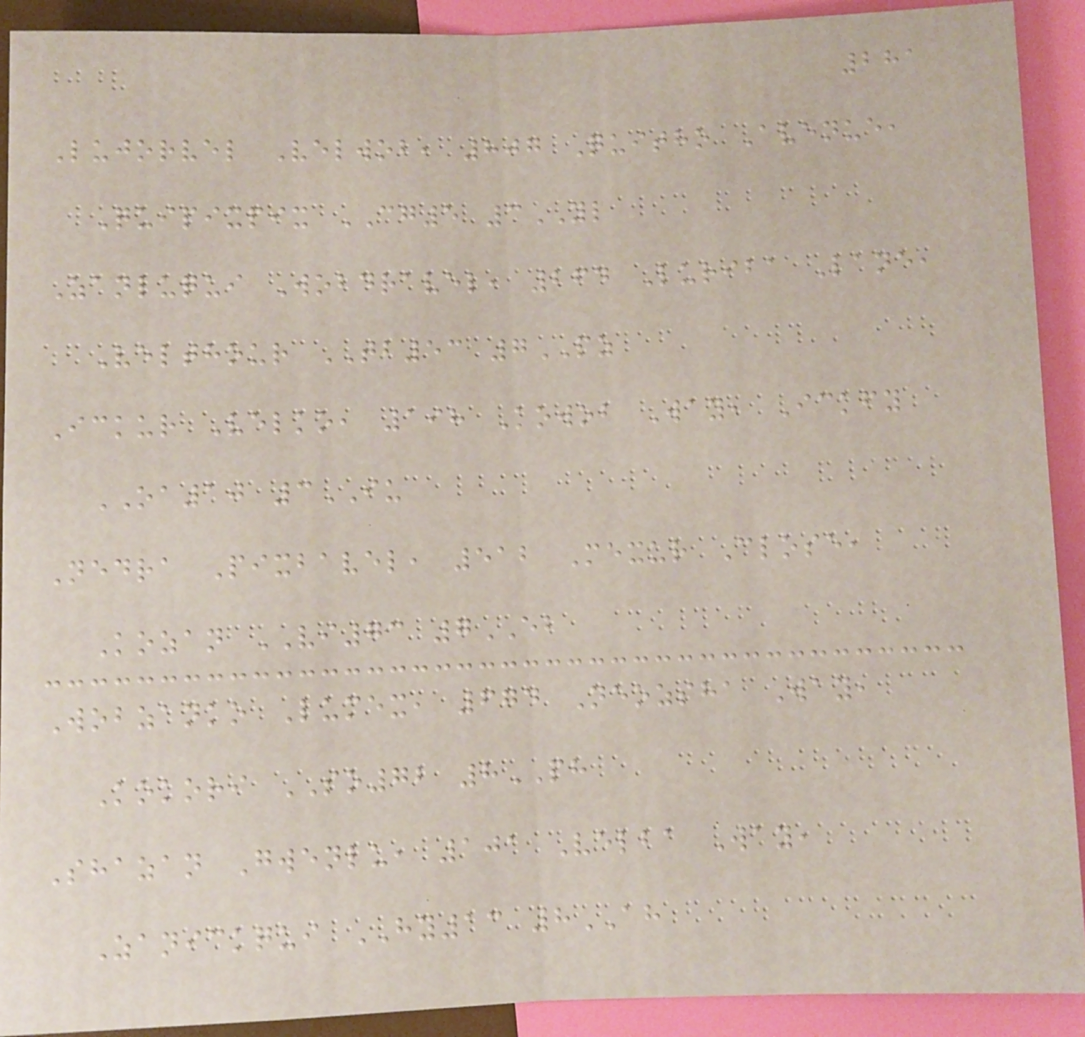281
Lujorvel Velwob, 807 Quitho Avenue,
Quipixpix CG5 3YL
Zanluqui Wobdravel, 264 Luriba Lane,
Velthour TB53 7PZ
Ickur Velko, 198 Kowob Way, Ickfy
OA10 3IU
Nedra Pixbavel, 512 Mexur Close,
Kozan VI73 7EB
Wobzanko Lumex, 674 Neozsha Way,
Kokori SO72 8PH
Shazan Gwenlu, 101 Velba Way,
Zanickqui HY13 8AH
